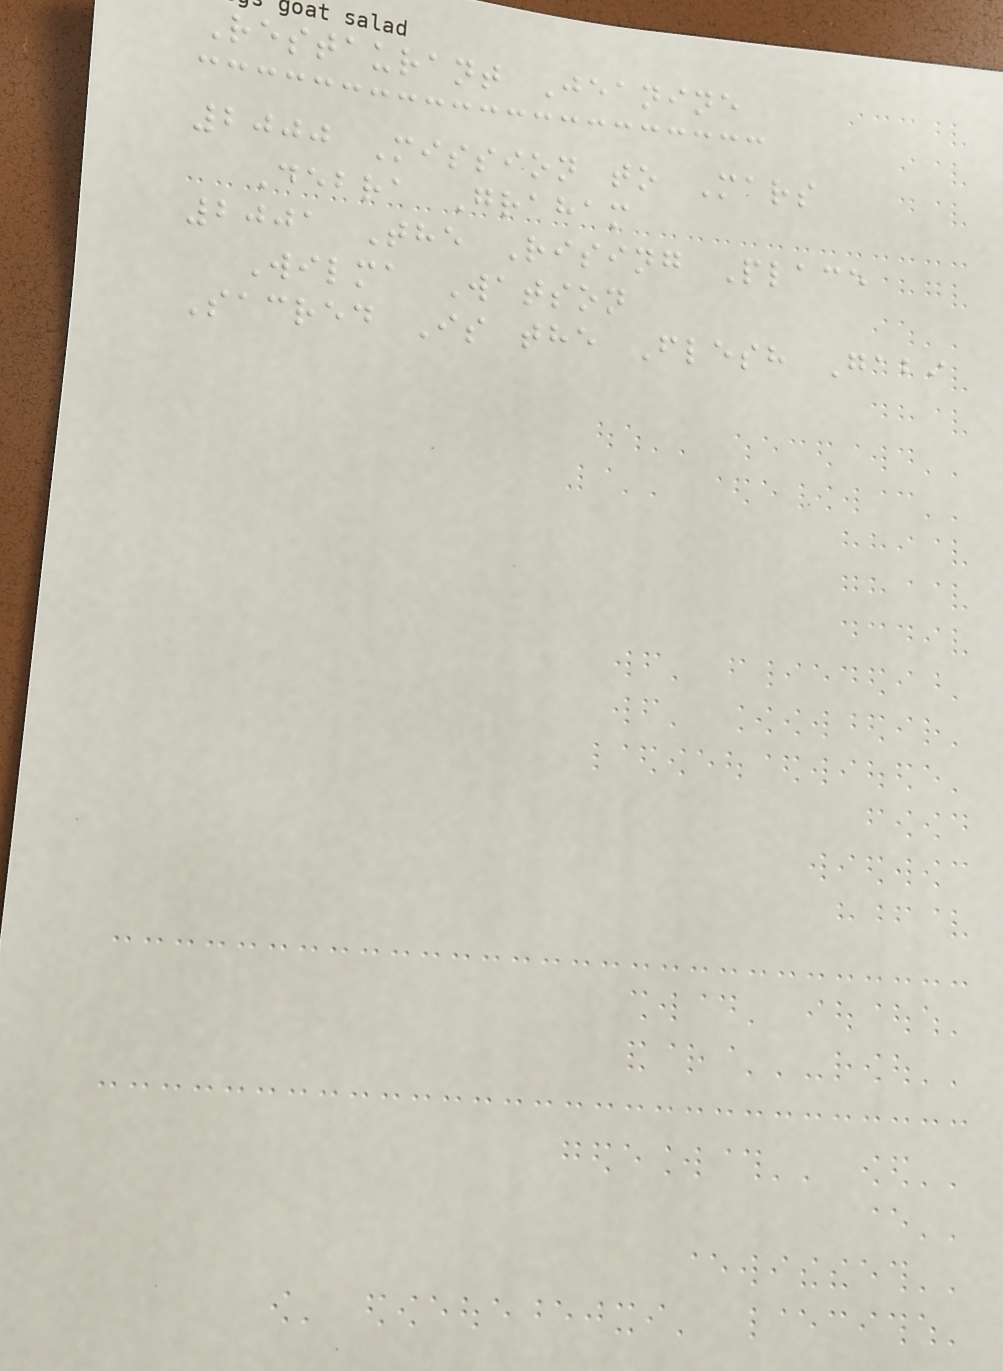Restaurant Jeanine
2000 Mission to Mars
Debra Graham
2001 The Rising Place
Wilma Watson
Sacred Is the Flesh Gabi
